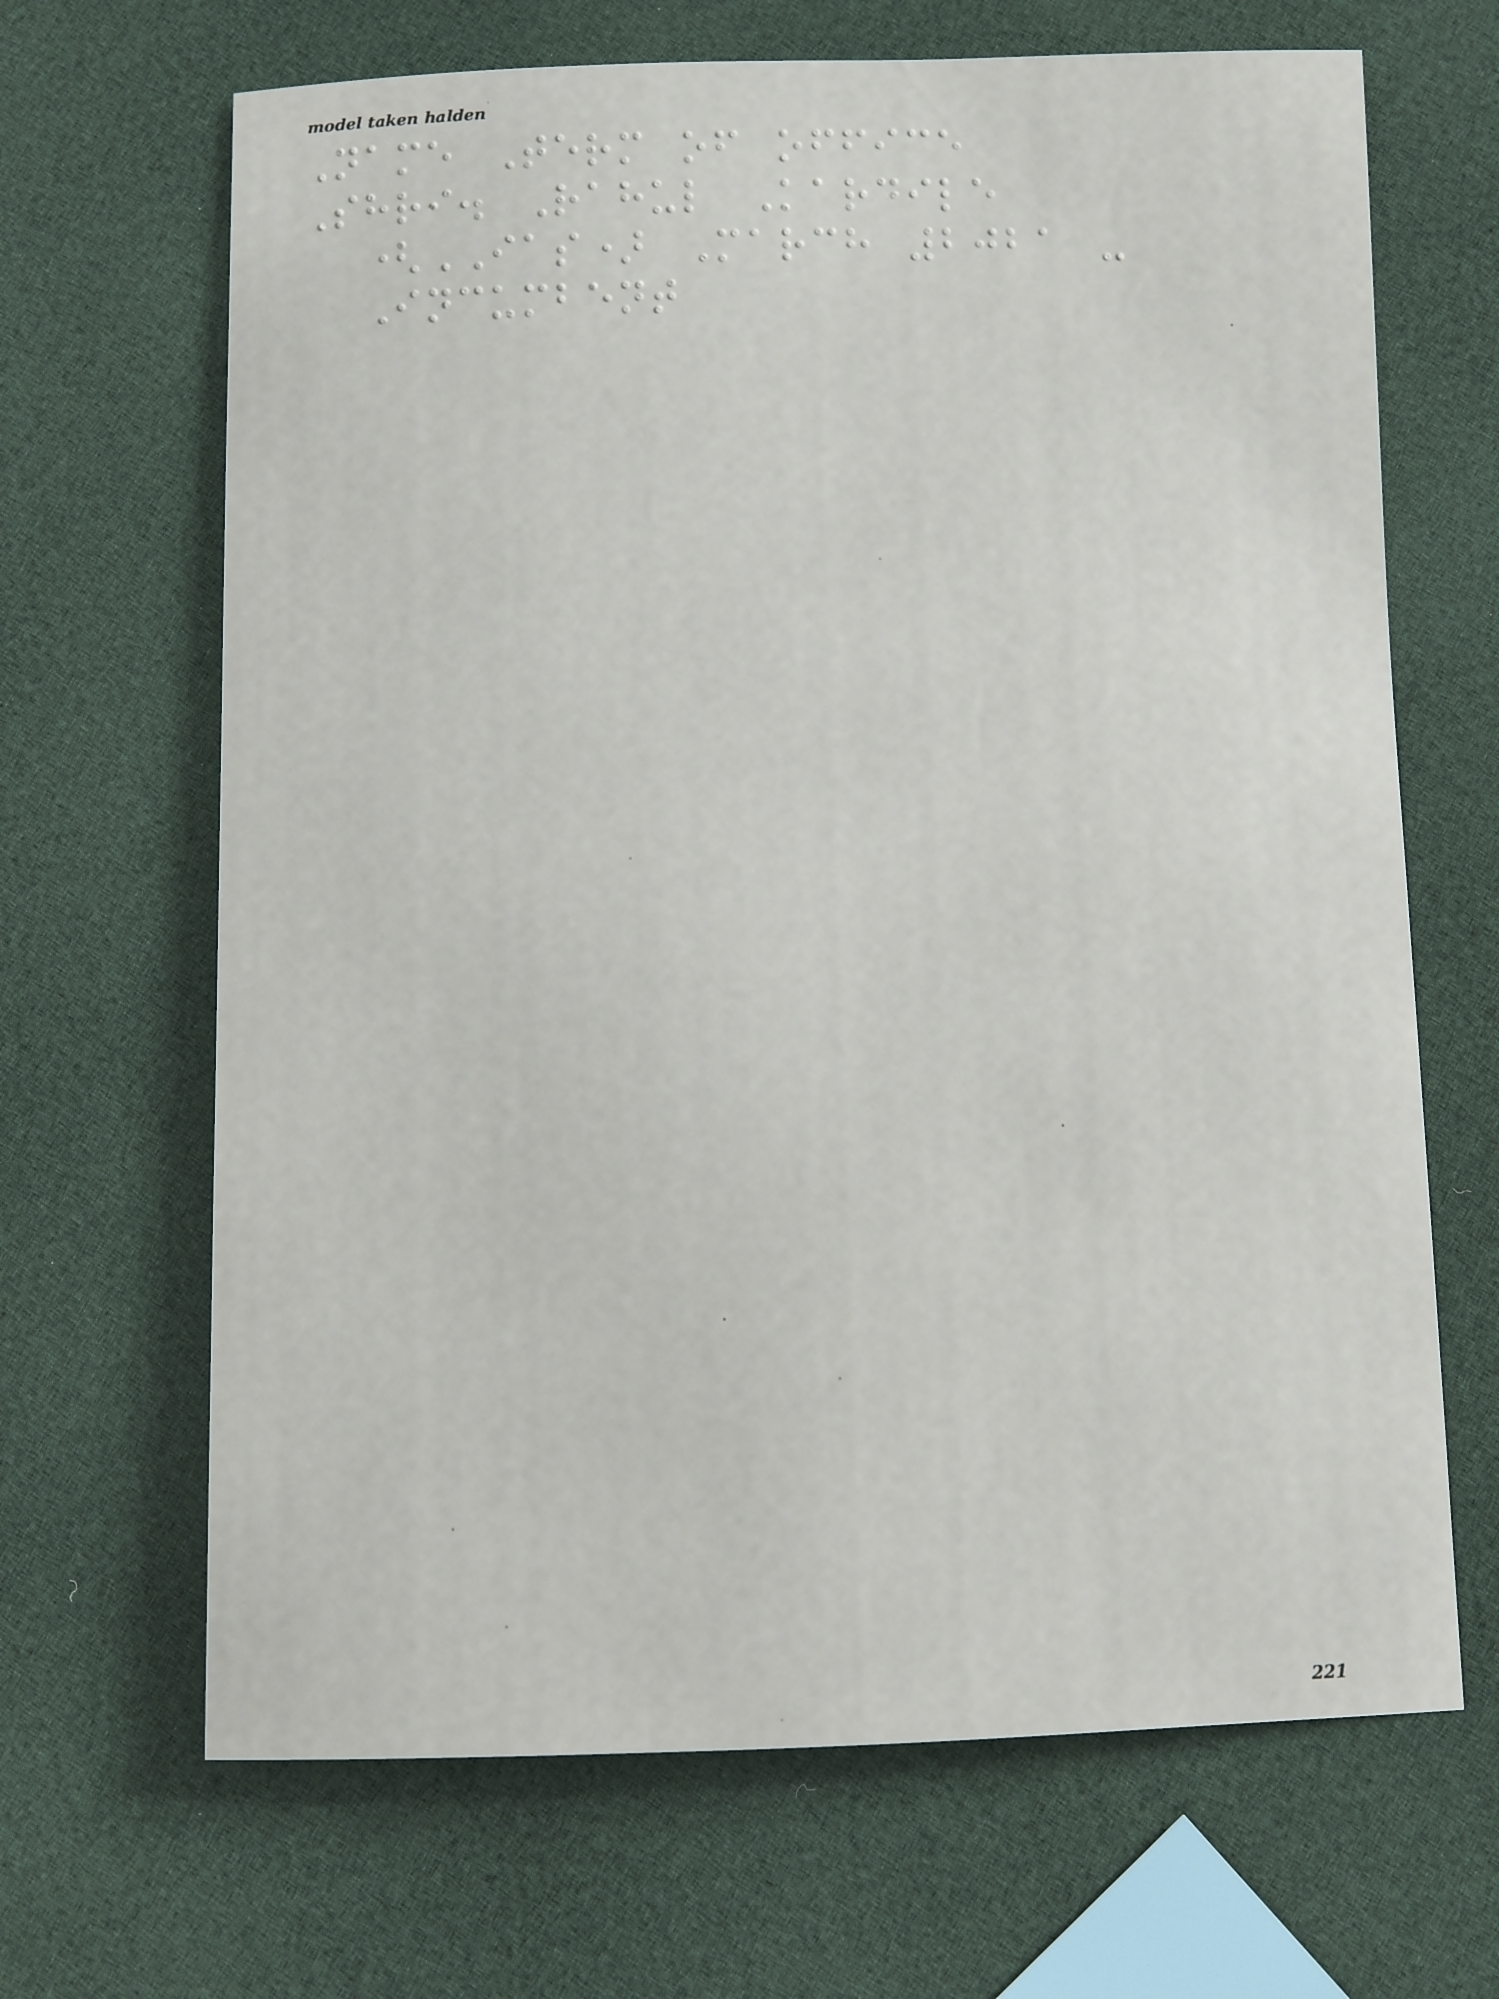Name Term of office
Shri. Rahul Kardile
(IAS) March 2021 -
Incumbent
